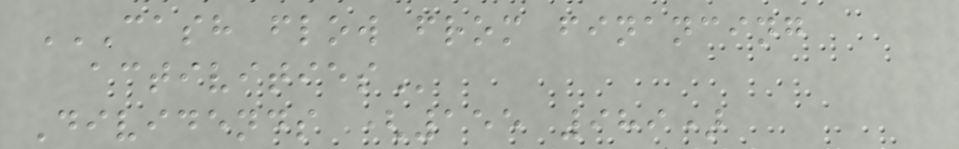CASH FLOW FROM FINANCING
ACTIVITIES
Dividends (155 989)
